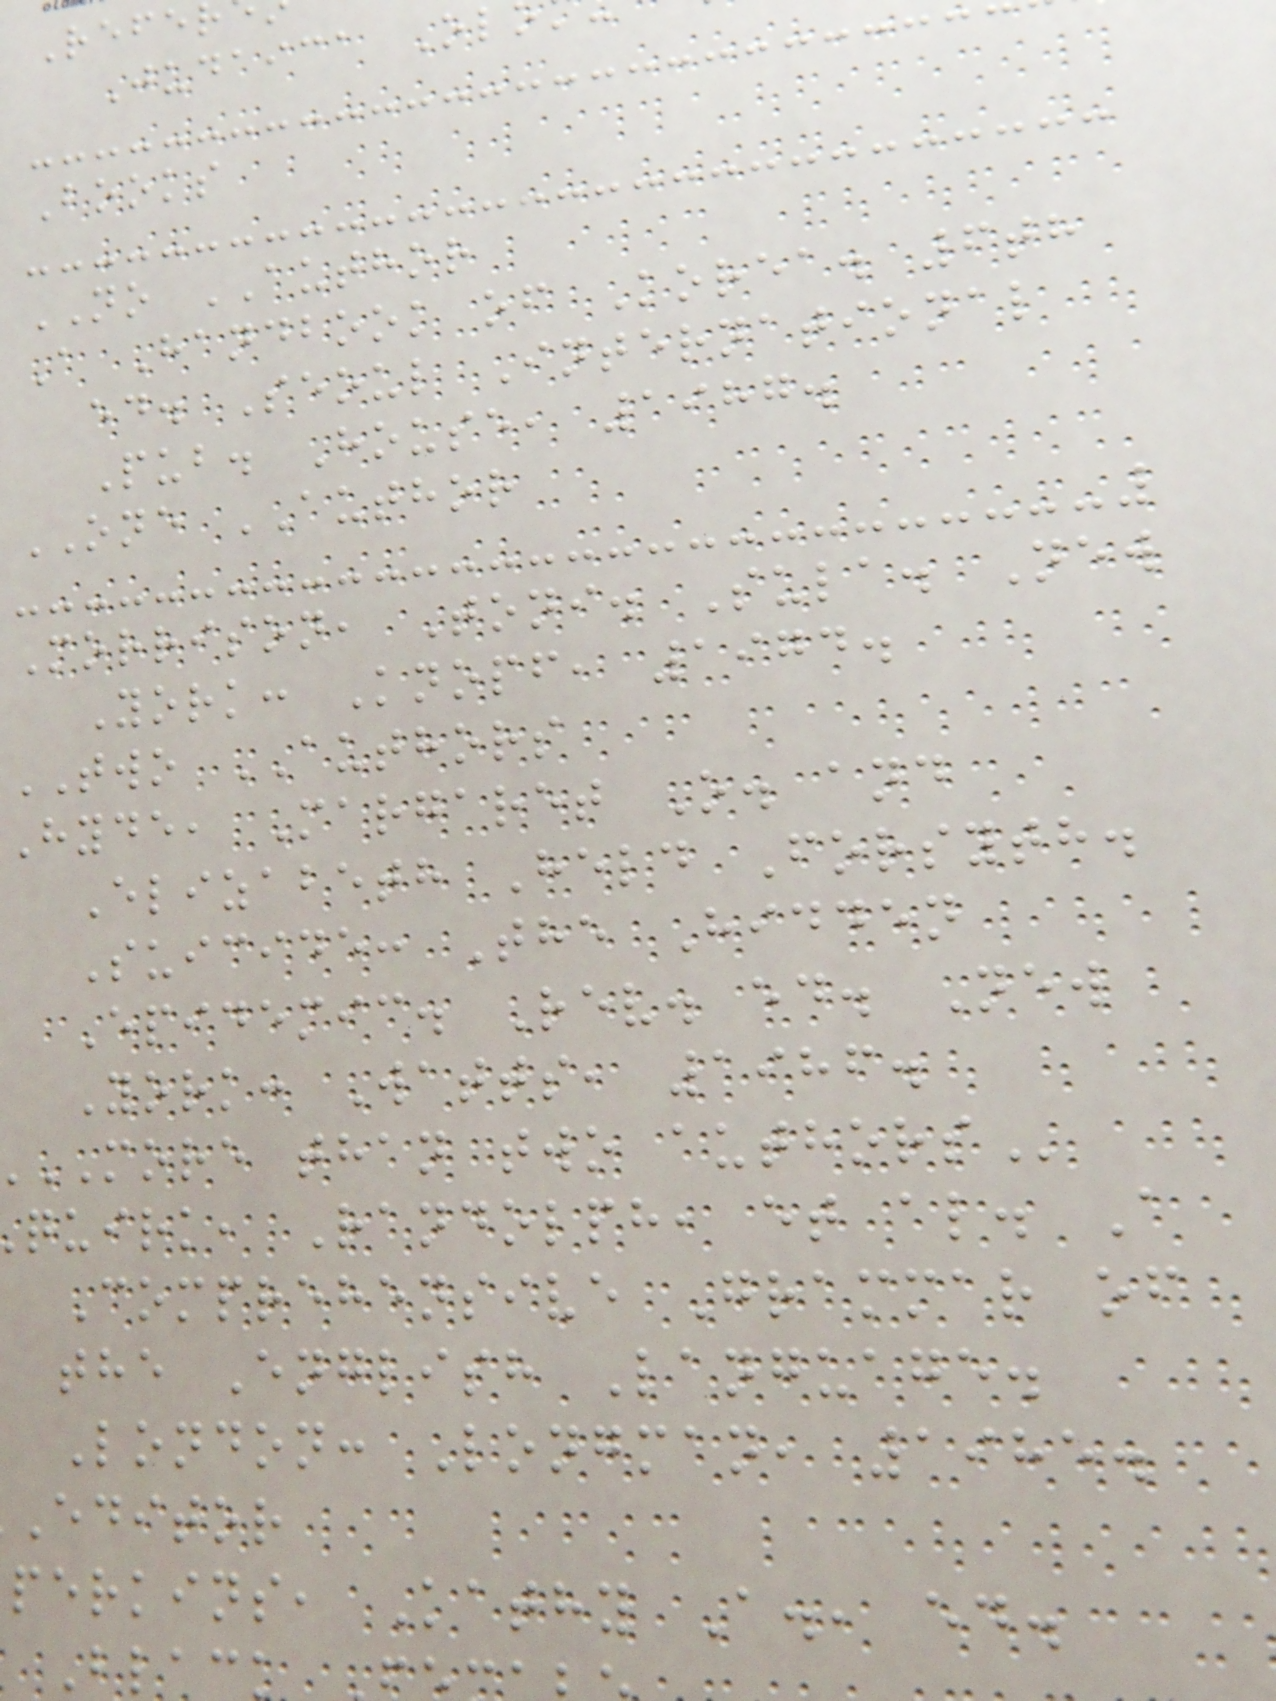Judaica Ol
Books
NO AUTHOR
A Handbook of Korea. 6th
ed. Seoul International
Pub. House, 1987.
ONE AUTHOR
Morrison, Toni. Sula. New
York: Knopf, 1974.
TWO AUTHORS
Hyde, Margaret O. and
Elizabeth Held Forsyth.
Suicide: The Hidden
Epidemic. Rev. ed. New
York: Watts, 1986.
MORE than two
quirk, Randolph, et al. A
Comprehensive Grammar of
the English Language.
London: Longman, 1985.
editor
perkins, Kathy A., ed.
Blac
